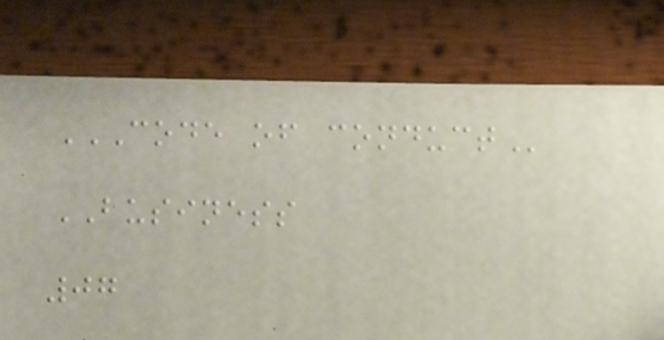CODE OF CONDUCT
BUSINESS
07
